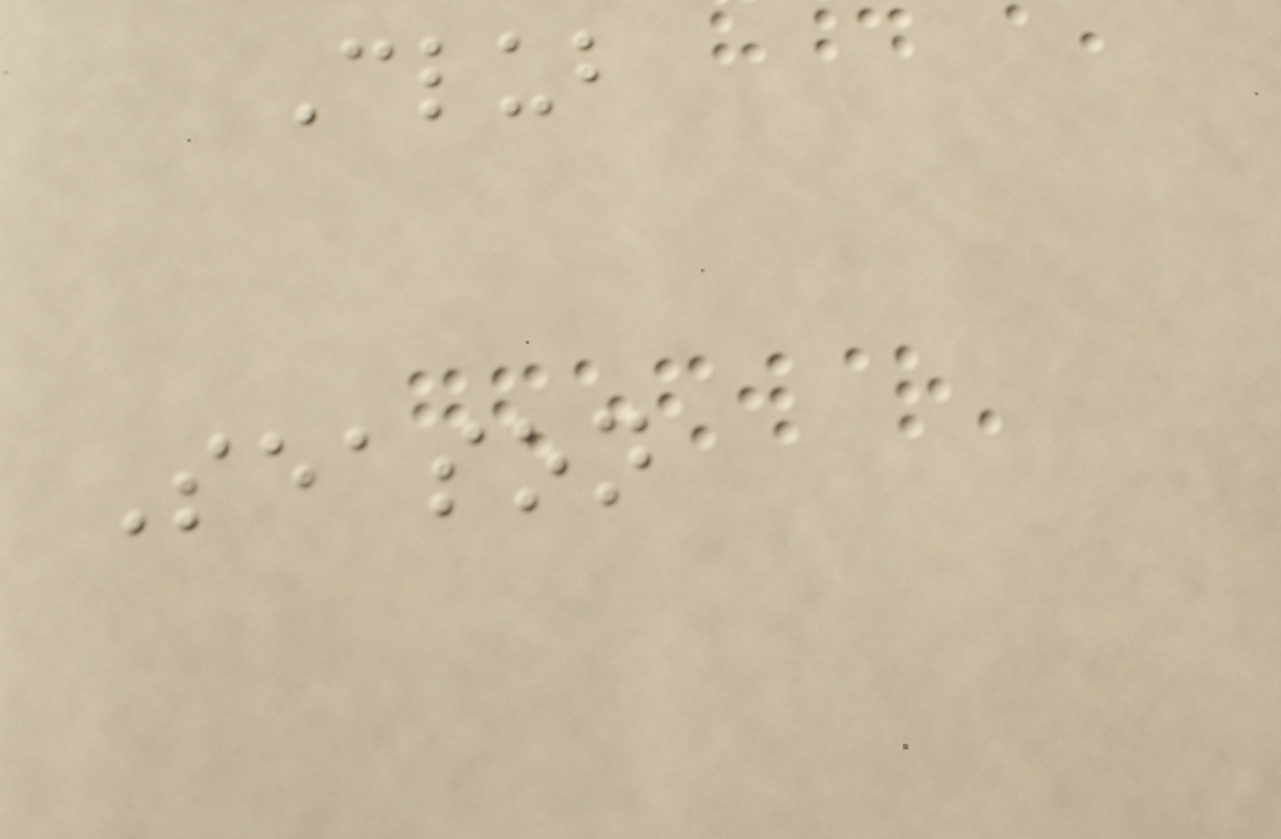Club
Season
